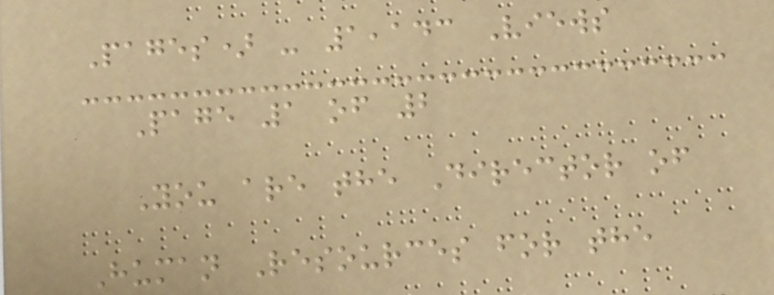Pages) - 1,143 Views
Page 1 of 2
You are the Director of
Human Resources for the
